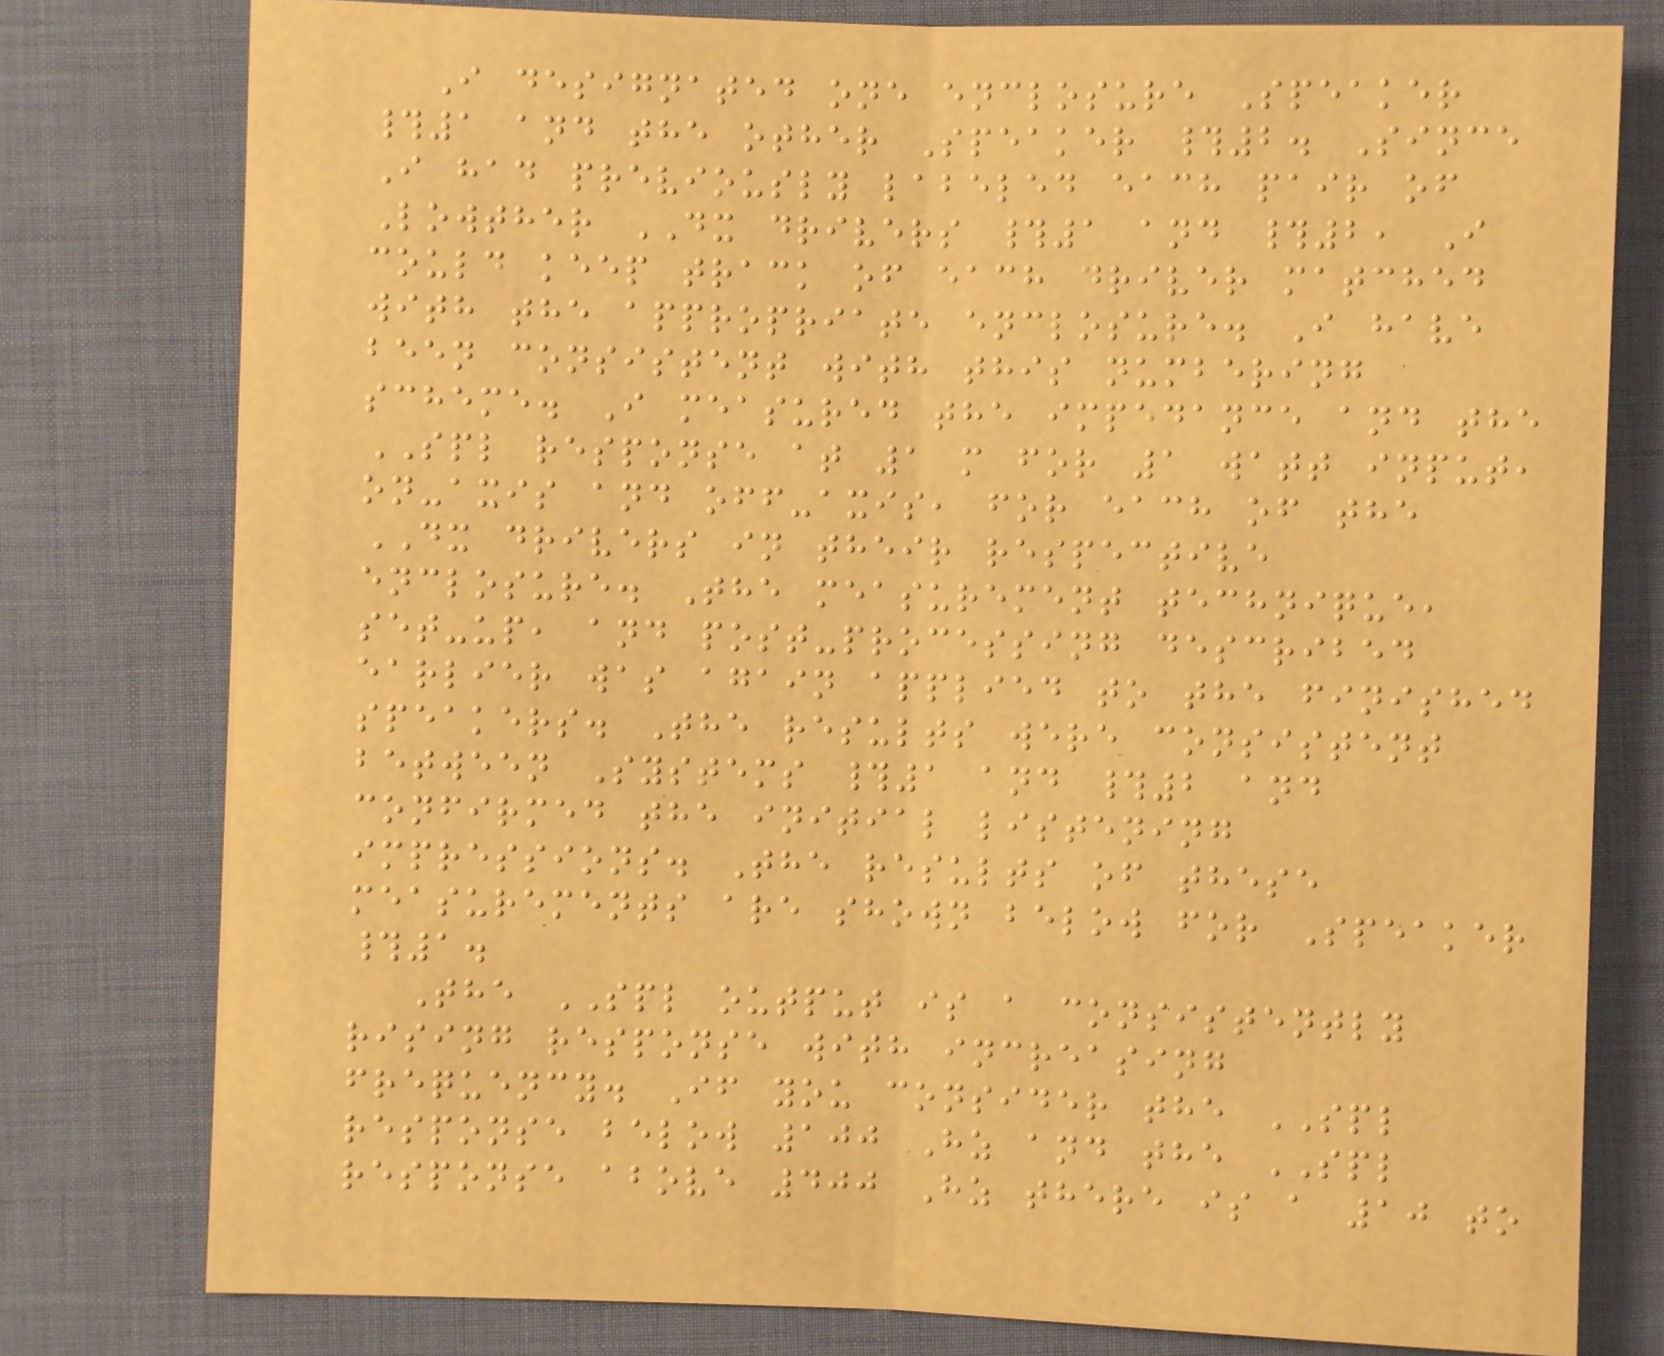I designated one enclosure Speaker
#1 and the other Speaker #2. Since
I had previously labeled each pair of
Lowther DX drivers #1 and #2, I
could keep track of each driver matched
with the appropriate enclosure. I have
been consistent with this numbering
scheme. I measured the impedance and the
SPL response at 1 m for 1 watt input,
on-axis and off-axis, for each of the
DX drivers in their respective
enclosure. The measurement technique,
set-up, and post-processing described
earlier was again applied to the finished
speakers. The results were consistent
between Systems #1 and #2 and
confirmed the initial listening
impressions. The results of these
measurements are shown below for Speaker
#1.
The SPL output is a consistently
rising response with increasing
frequency. If you consider the SPL
response below 100 Hz and the SPL
response above 400 Hz there is a 10 to
